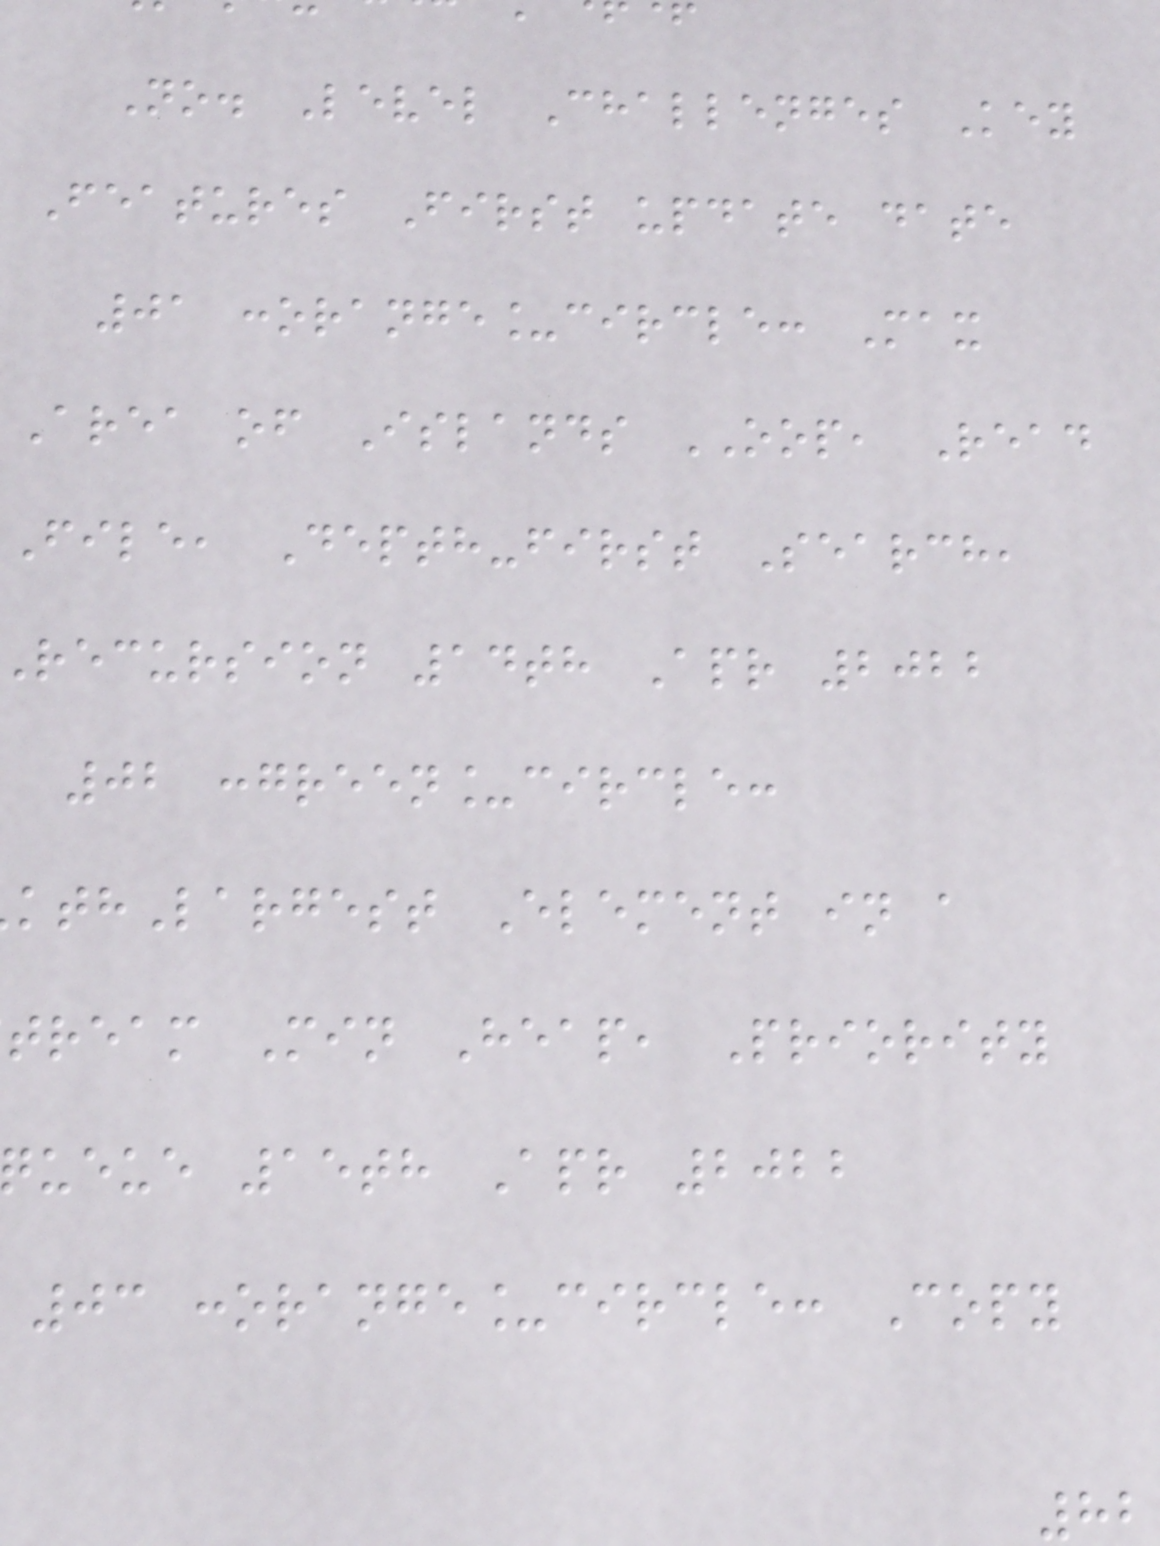No. Level Challenges Key
Features First update date
01 :orange_circle: Max
Area of Islands OOP, Read
File, Depth-first Search,
recursion 14th Apr 2022
02 :green_circle:
thLargest Element in a
tream Min Heap, Priority
ueue 15th Apr 2022
03 :orange_circle: Copy
82
